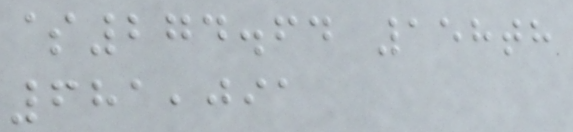$274.64 158th
681,091
